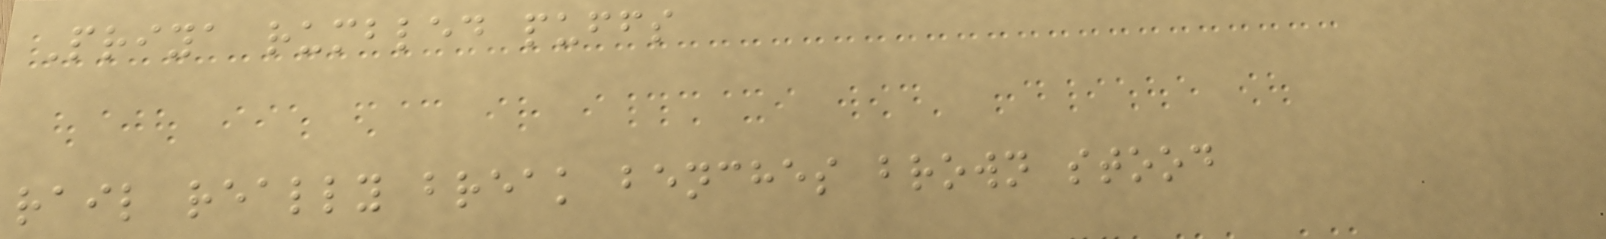Priya rumbled puffs
rail really break benches brown stood
